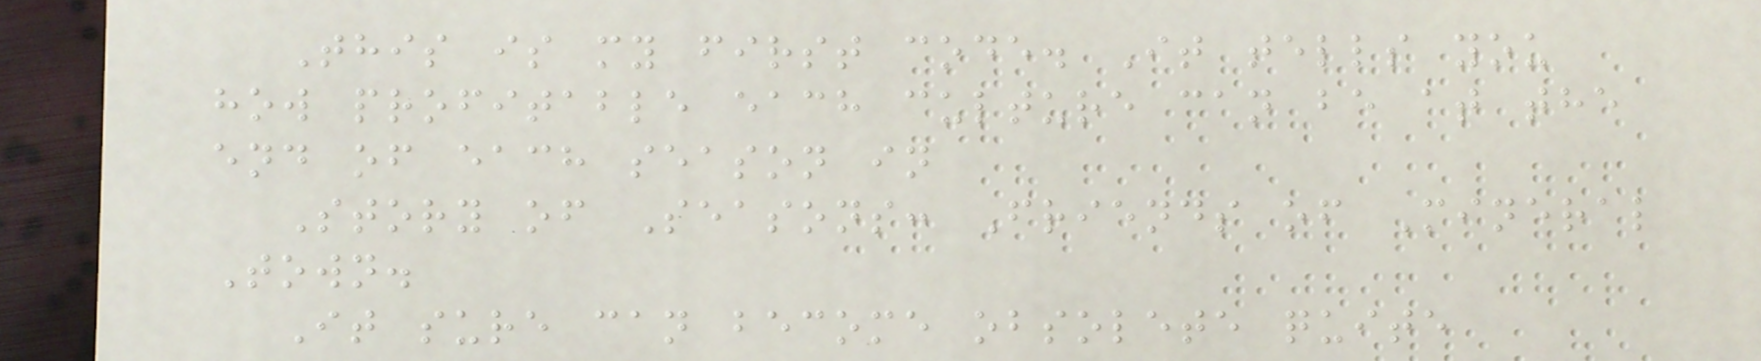This is my first code. It tells you
how profitable each culture can be at the
end of each season in
Story of Seasons: Friends of Mineral
Town.
It sure can become obsolete quite
